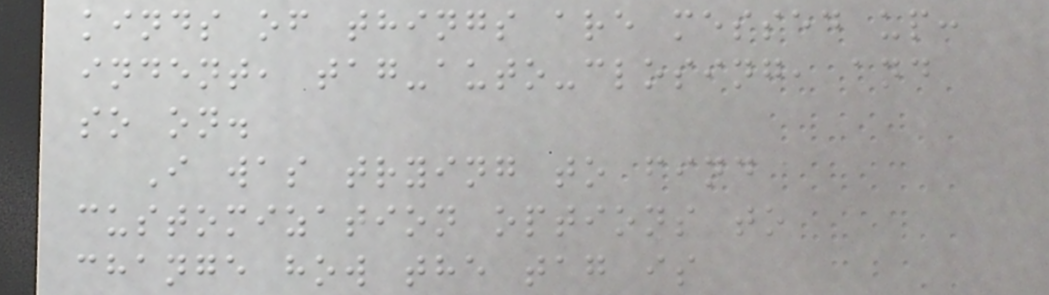kinds of things are messed up:
indent, tag-auto-closing, and
so on.
I was trying to find
customization options to
change how the tag is
